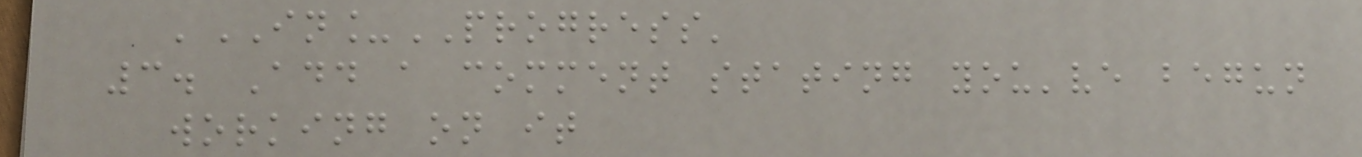'IN_PROGRESS'
3. Add a comment stating you've begun
working on it
